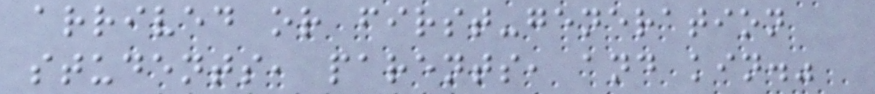arrived or first-generation
students, parents, and kin."
